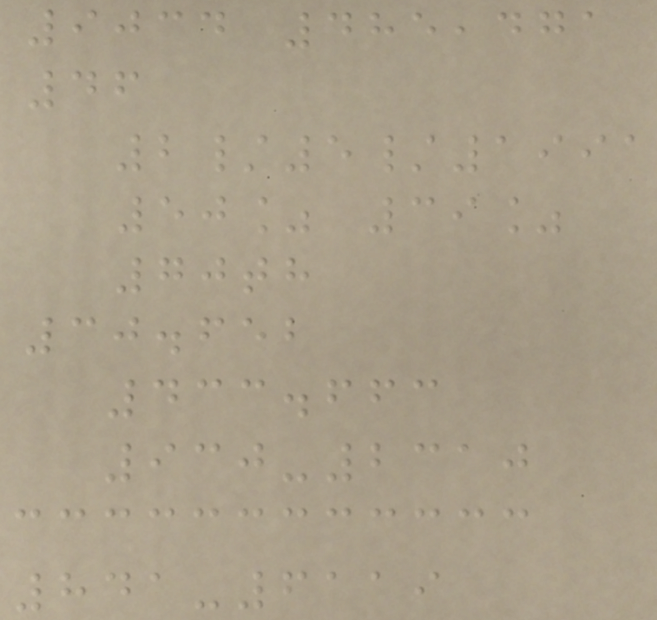9034 485,471
46
2/5/1991
50% 39%
70th
30.652
433.663
930-2310
841-6119
